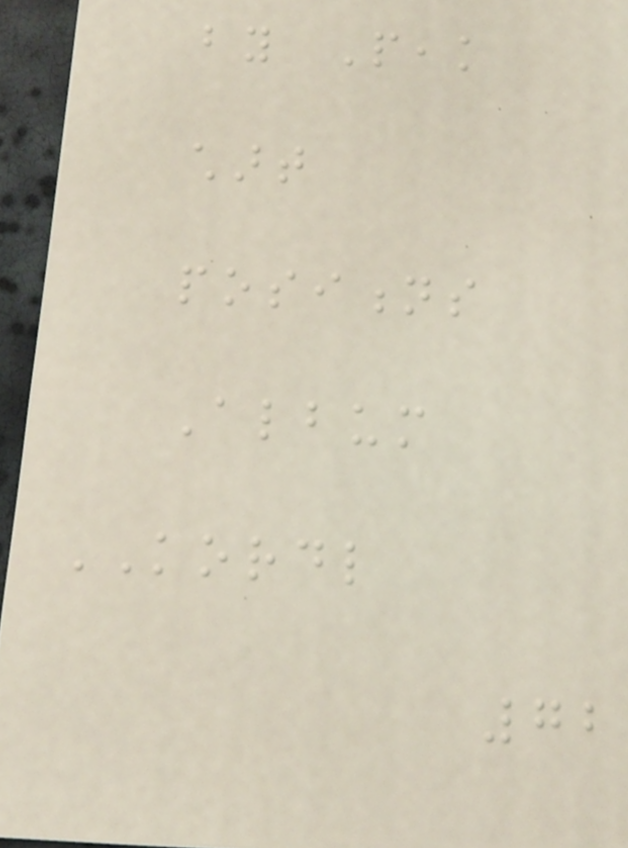by Peak
chart
positions
Album
KORDL
72
